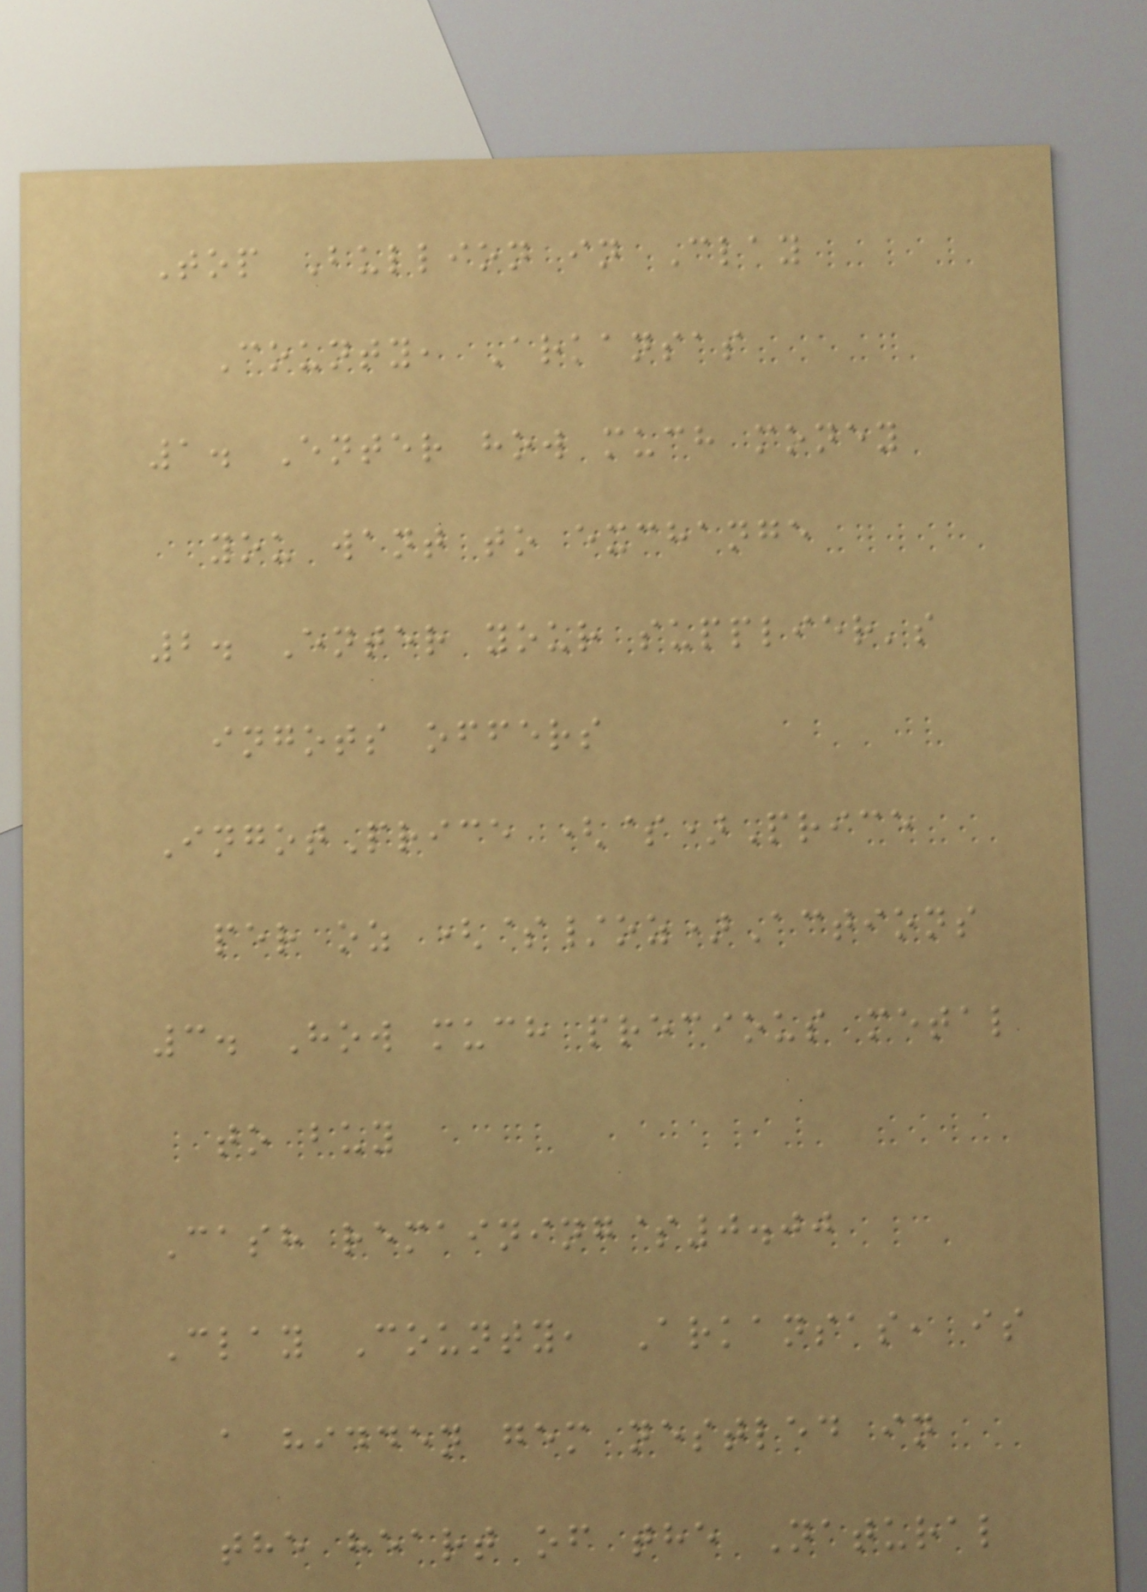Top Bullion in Clay
County, Arkansas
1. Enter how much money
you want to exchange
2. Enter your supplier's
ingots offers
IngotPrice ($)Price
per oz ($/oz)Actions
3. How much precious metal
to buy
Cash remaining$0.00
Clay County, Arkansas, is
a hidden gem nestled in
the heart of the Natural
